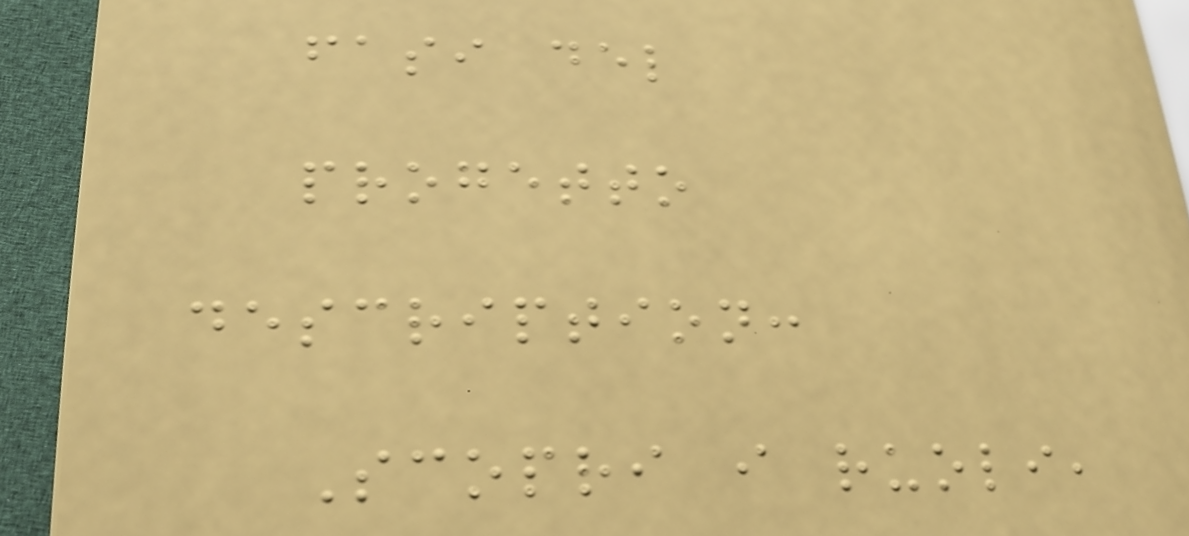fasi del
progetto
description:
Scopri i ruoli,
